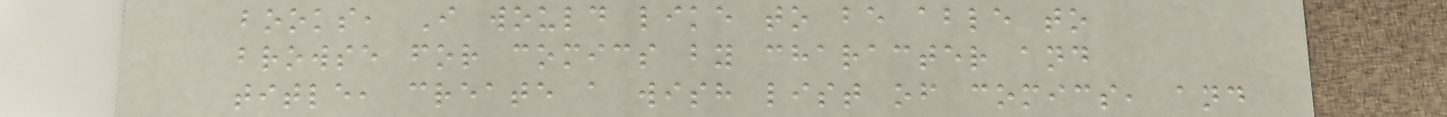books, I would like to be able to
browse for comics by character and
title, create a wish list of comics, and
